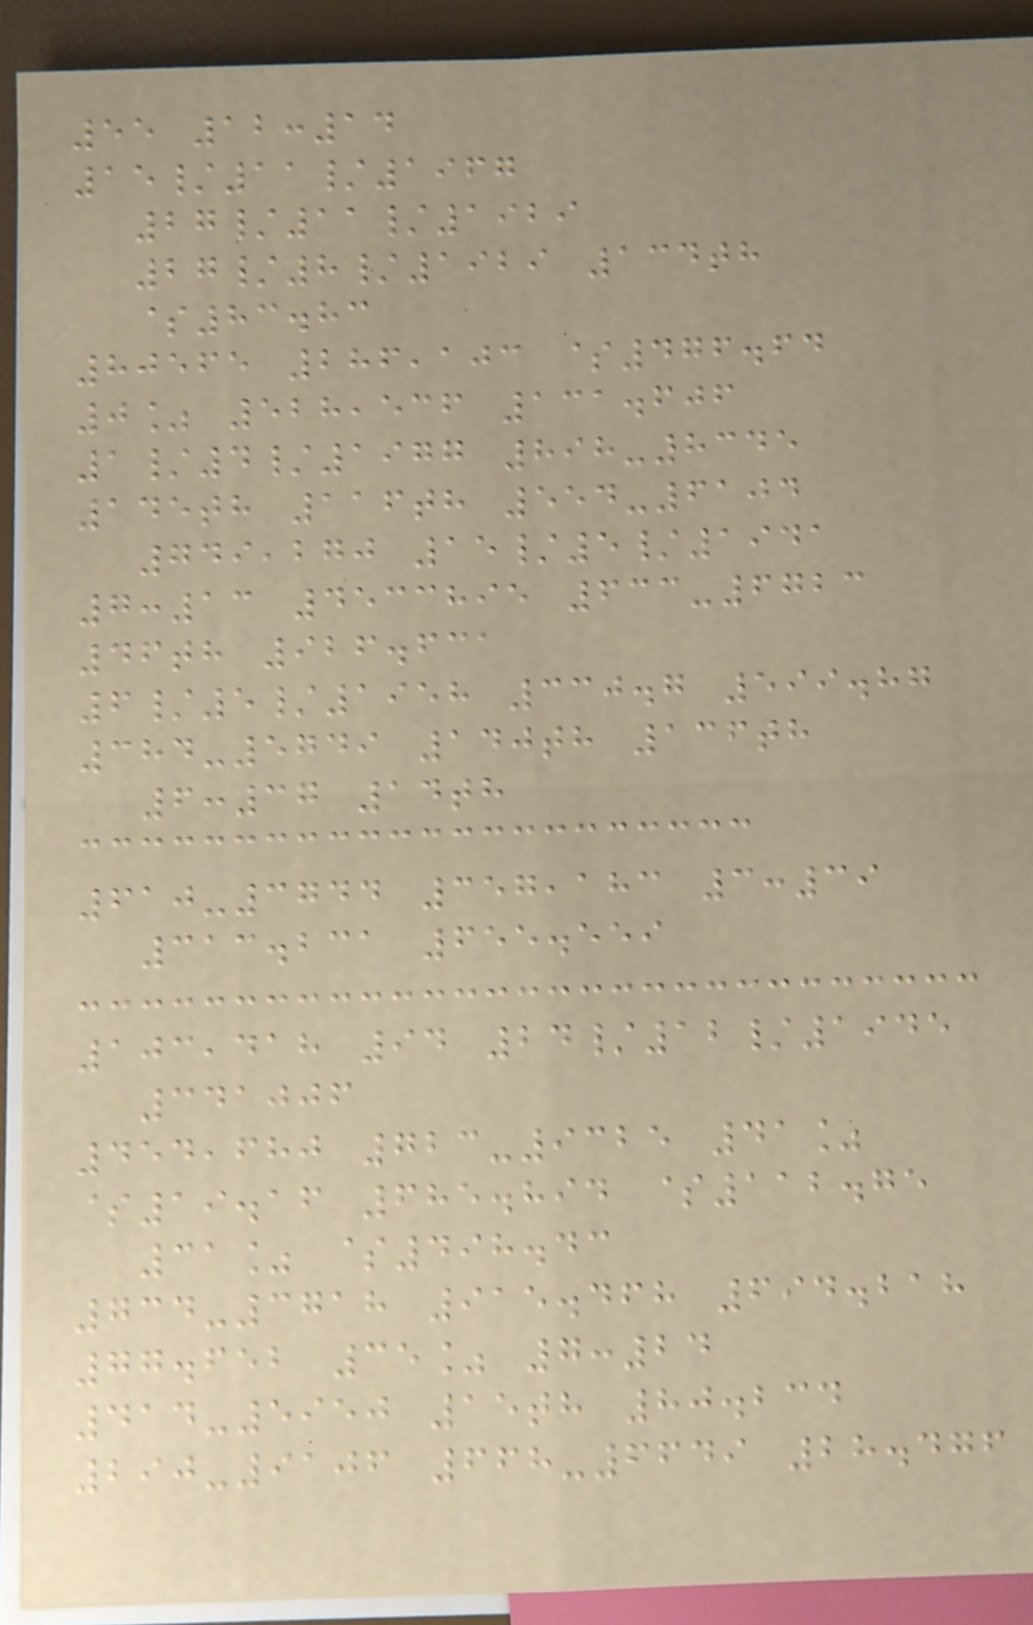55 12:14
15/11/1967
27/11/1929
27/8/1929 134th
$83.83
80565 286,103 $476.64
0% 528,536 131.606
1/4/1977 898-8345
145th 116th 554-6104
749,270 15/5/1941
7:13 4533895 633-6723
46th 926.631
6/5/1958 330.7 599.87
384-5749 140th 136th
6:37 14th
610-3744 357,183 3:39
313.231 655.559
103,418 94 24/12/1945
341006
454,680 723-9325 41%
$19.16 685.894 $112.75
31% $498.43
734-3718 915.468 694.218
77.652 35% 7:24
414-5950 15th 80.234
290-9106 668-6649 28.476
